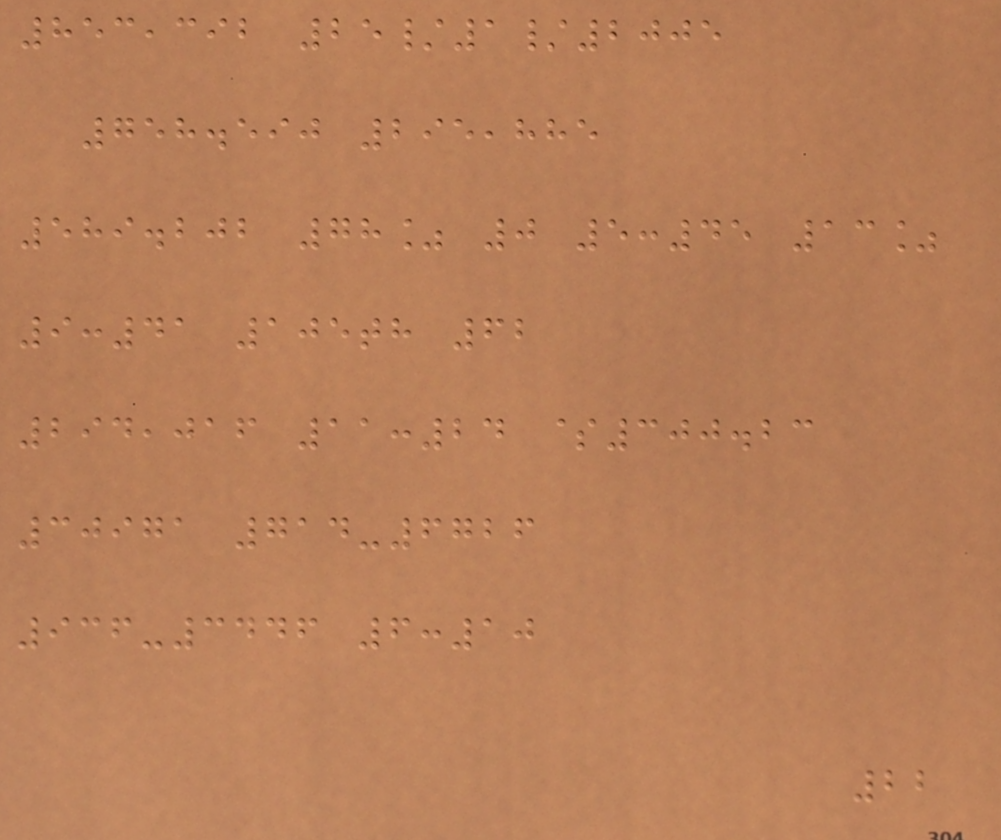853,392 25/1/2005
758.590 295,885
589.202 78% 0 5:45 13%
9:41 105th 62
294,016 11:24 $300.23
30971 714-6726
936-3446 6:10
22
